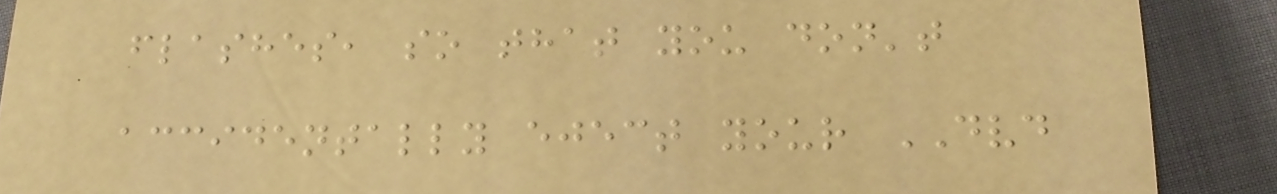flashes, so that you don't
accidentally eject your DVD
